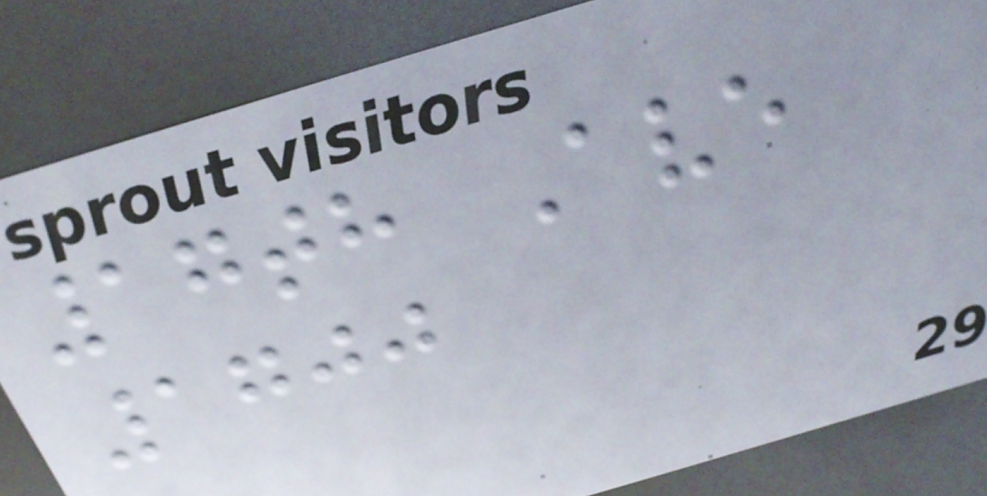17th Ave
1700
